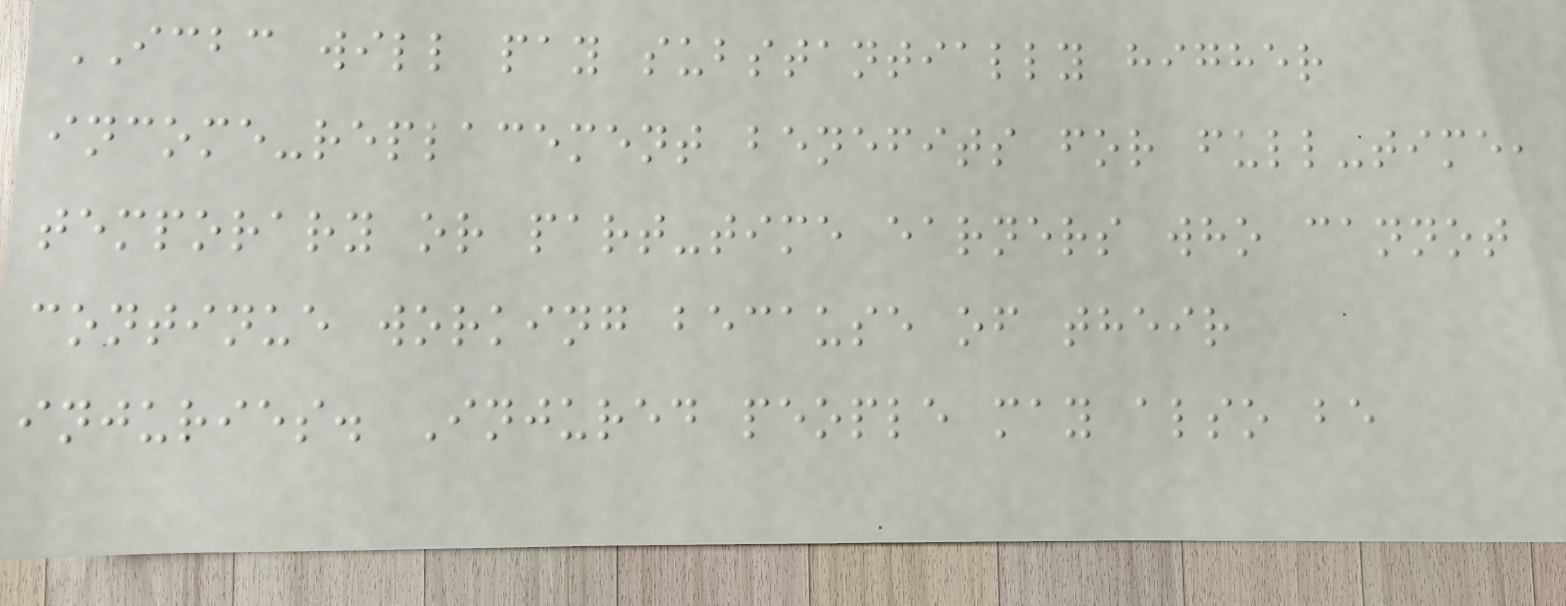ICBC will pay substantially higher
income-replacement benefits for full-time,
temporary or part-time earners who cannot
continue working because of their
injuries. Injured people may also be
